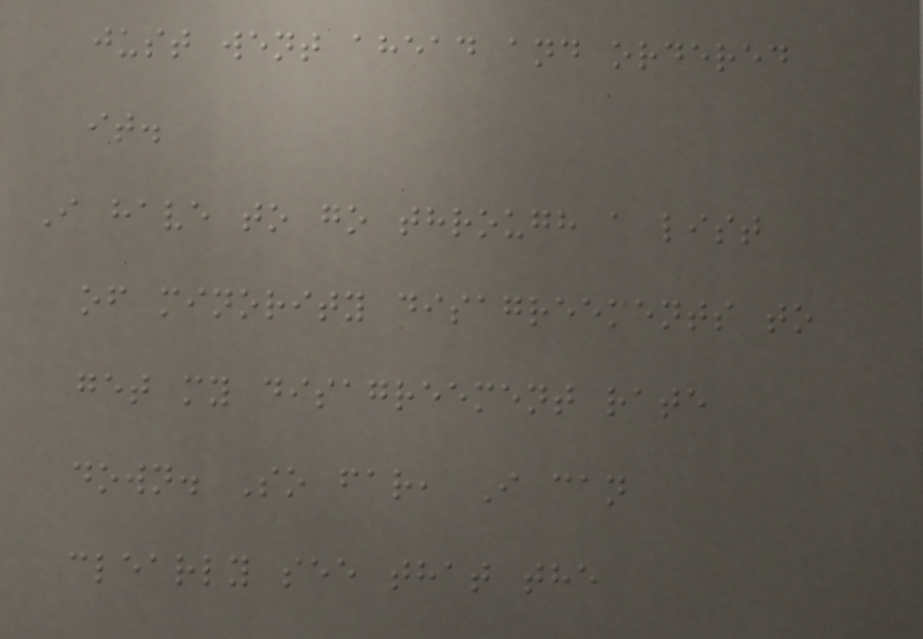just went ahead and ordered
it.
I have to go through a list
of minority disagreements to
get my disagreement rate
down. So far, I can
clearly see that the
